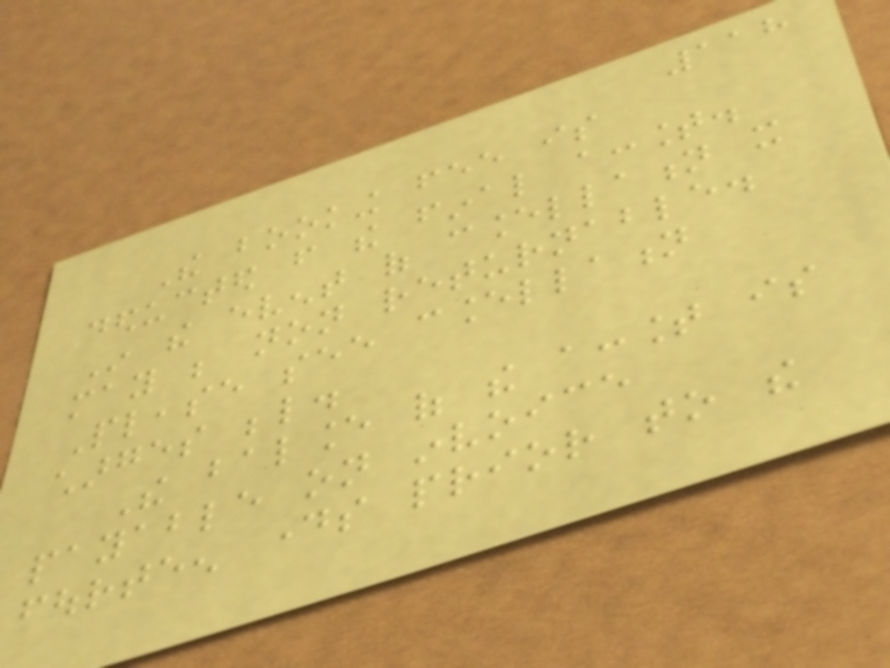118
The booking fee is
deducted from the final account.
In the event of cancellation it
may be non returnable.
Please see cancellation
charges below.
The balance of the account is
payable on invoice
fourteen days prior to the
